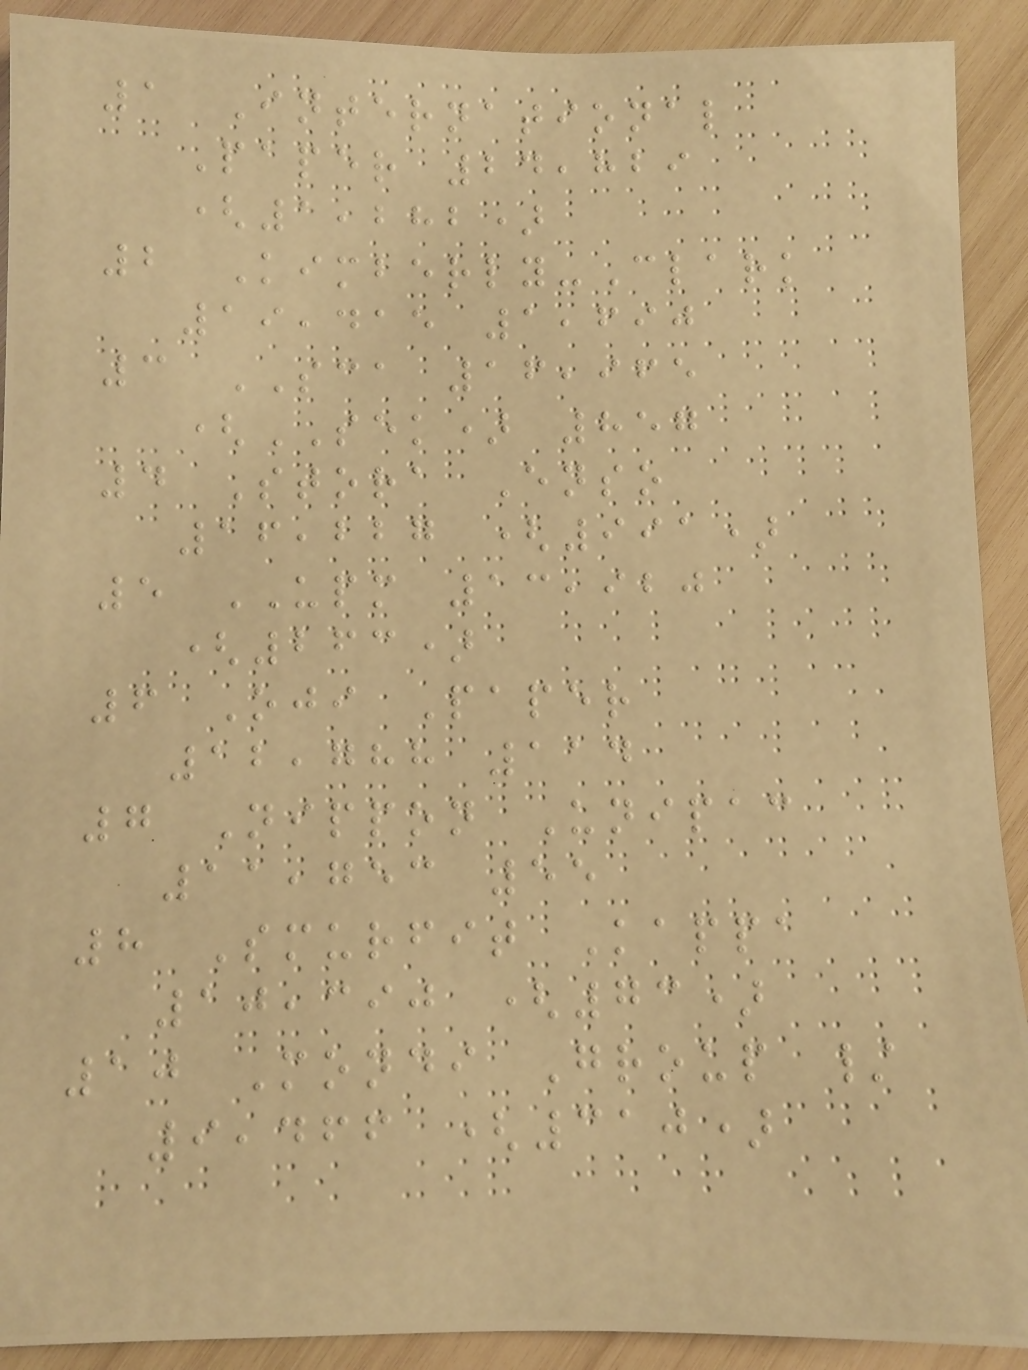1 International
Paper 24,829
(1,282)
2 Kimberly-Clark
19,415 1,690
3 SCA 16,965
(SEK) 857
4 Stora Enso
16,227 (991)
5 UPM 13,920
(263)
6 Oji Paper
12,788 114
7 Nippon Unipac
11,753 55
8 Smurfit Kappa
10,390 (73)
10 Mondi Group /
9,466 (310)
